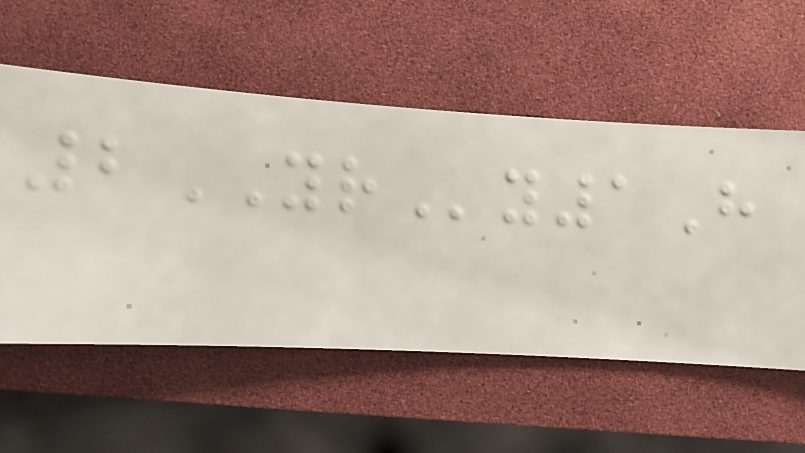2YRy1H
